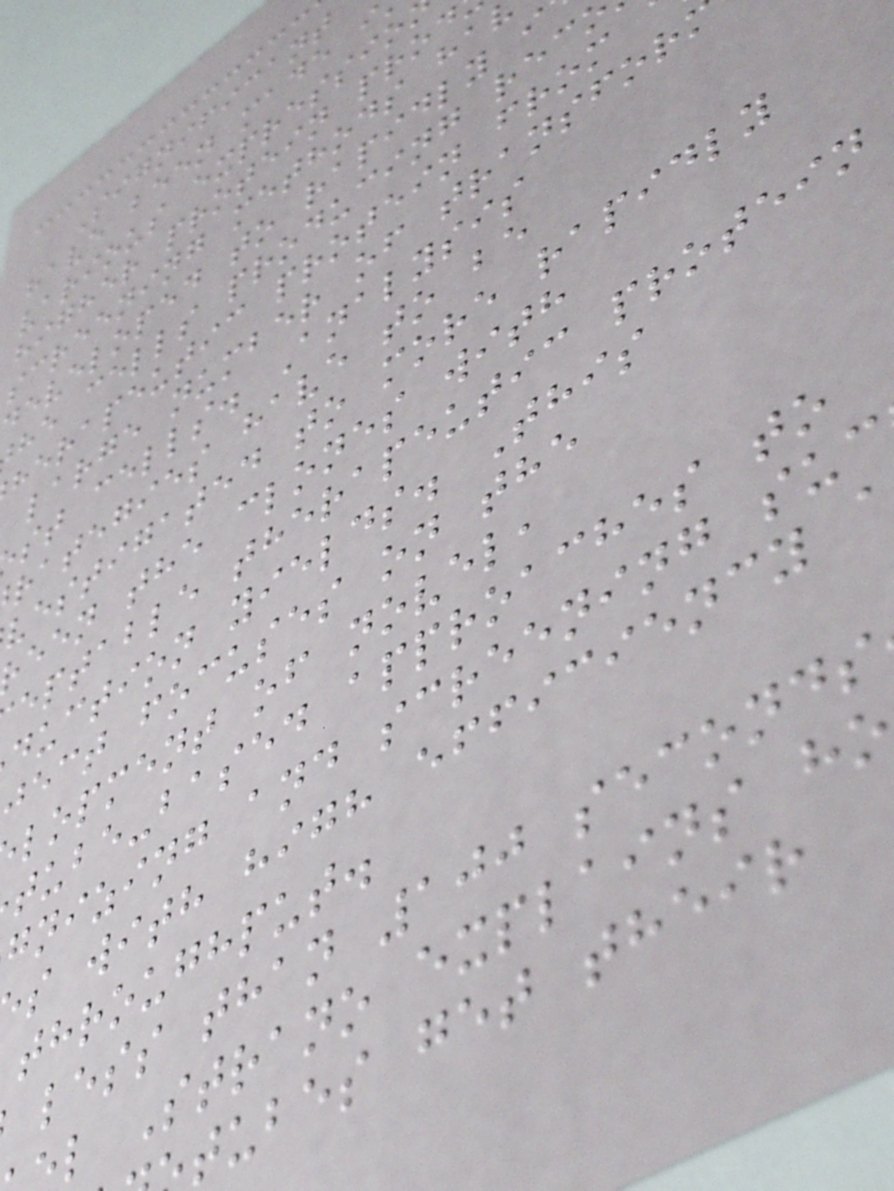Significant
have been made i
various expressio
higher protein prod
screening methods ha
eveloped to rapidly i
he cells producing rec
herapeutic protein from
large number of transfor
st cells. Analysis
rategies have to be
vestigated to more rapidly
een the clones with
eptable therapeutic protein
duction yields. This
ject focuses on the
lopment of novel,
tube-based approaches to
gnizing and screening suc
s with high efficiency
throughput.
less than 100 seconds
l Strano explains ho
tubes get their
